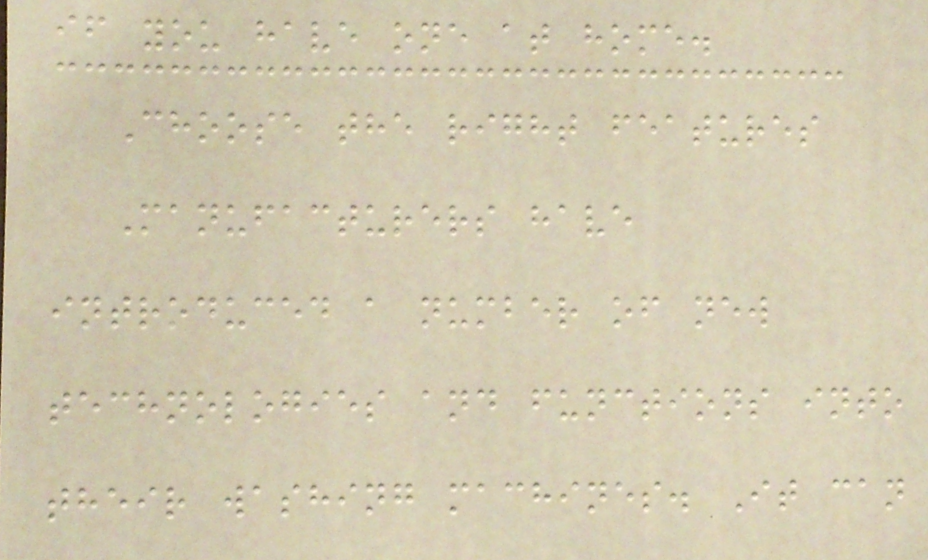if you have one at home.
Choose the right features
Manufacturers have
introduced a number of new
technologies and functions into
their washing machines. It can
